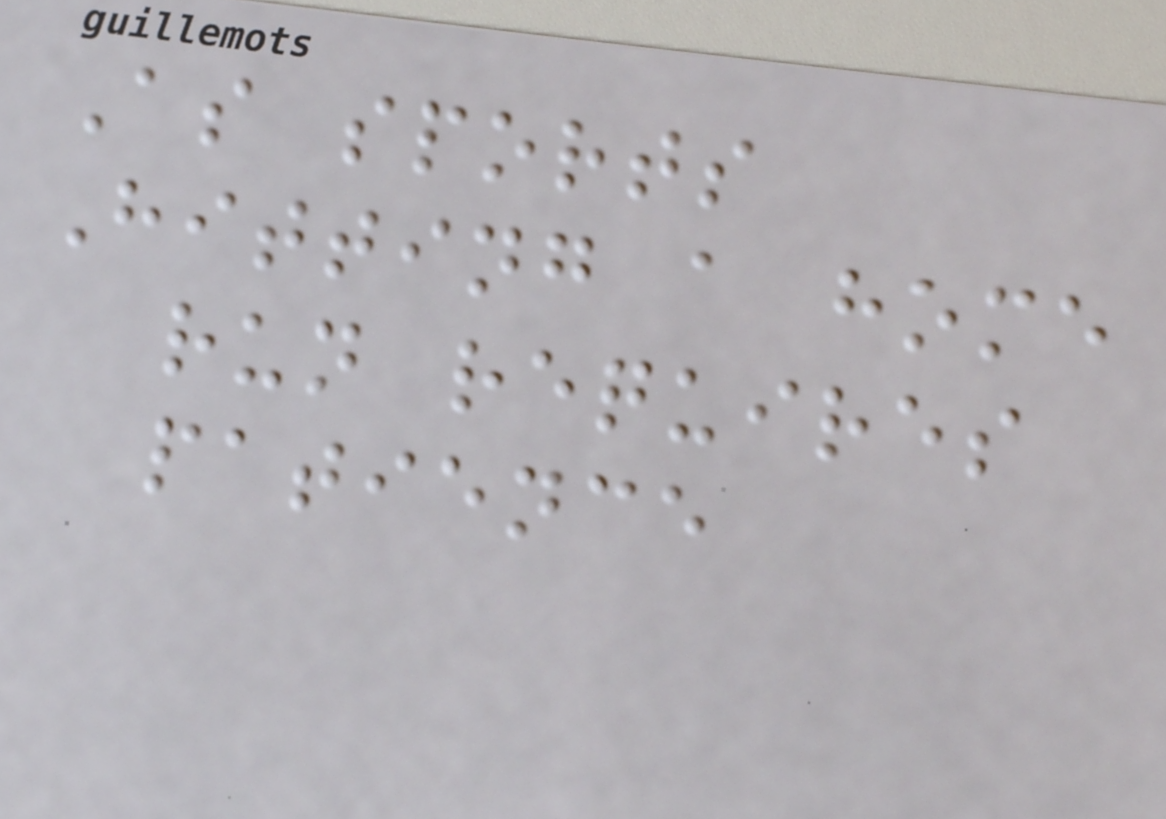As sports
Hitting a home
run requires
patience
